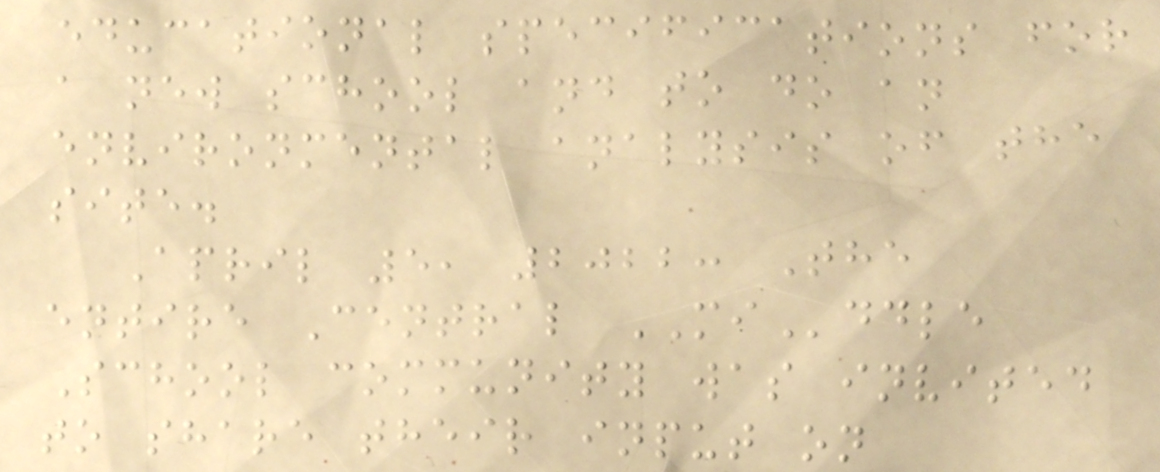educational specifications for
a new school and to do an
environmental analysis of the
site.
April 5, 2022: The
entire Central MIddle
School community was invited
to share their input on
